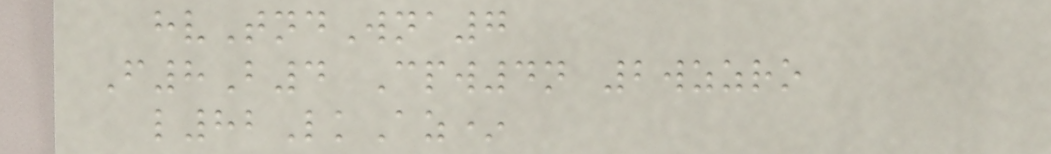hvTndWna7
F8B4 Cpw4n 2wzzro
l82LkAz*
